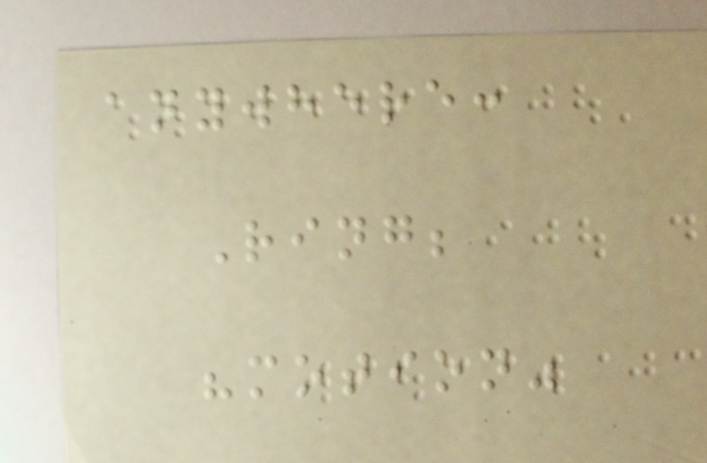anywhere:
Ring;
"motion"
